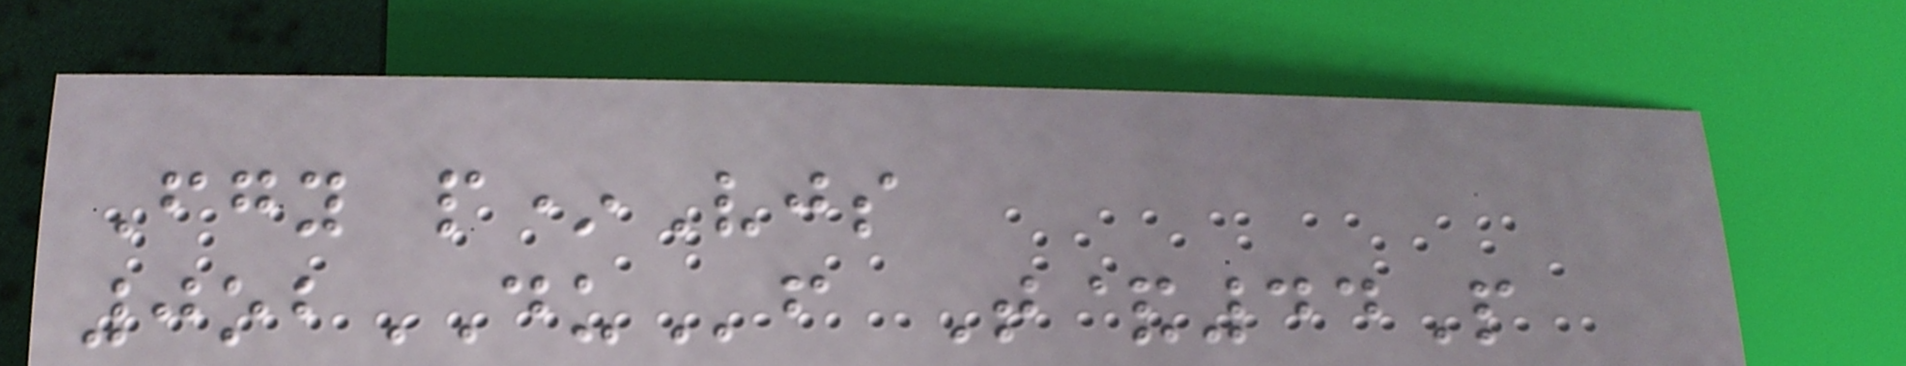Fgy p*Vjs
0obDUf T&44P
